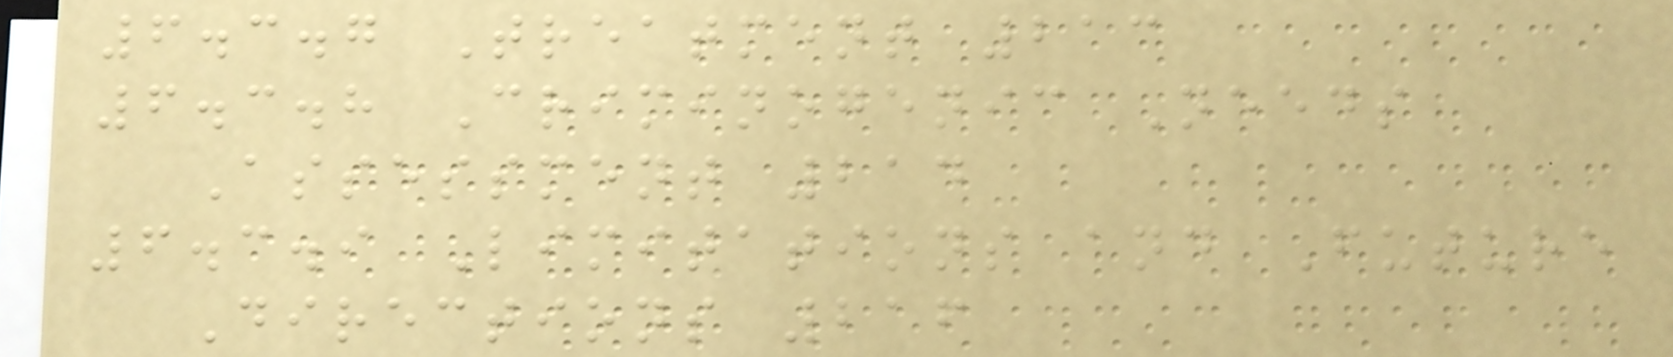6.3.7 Treatment 213
6.3.8 Criminogenic Needs
Assessment 214
6.3.9 Limitations and Future
Directions 216
